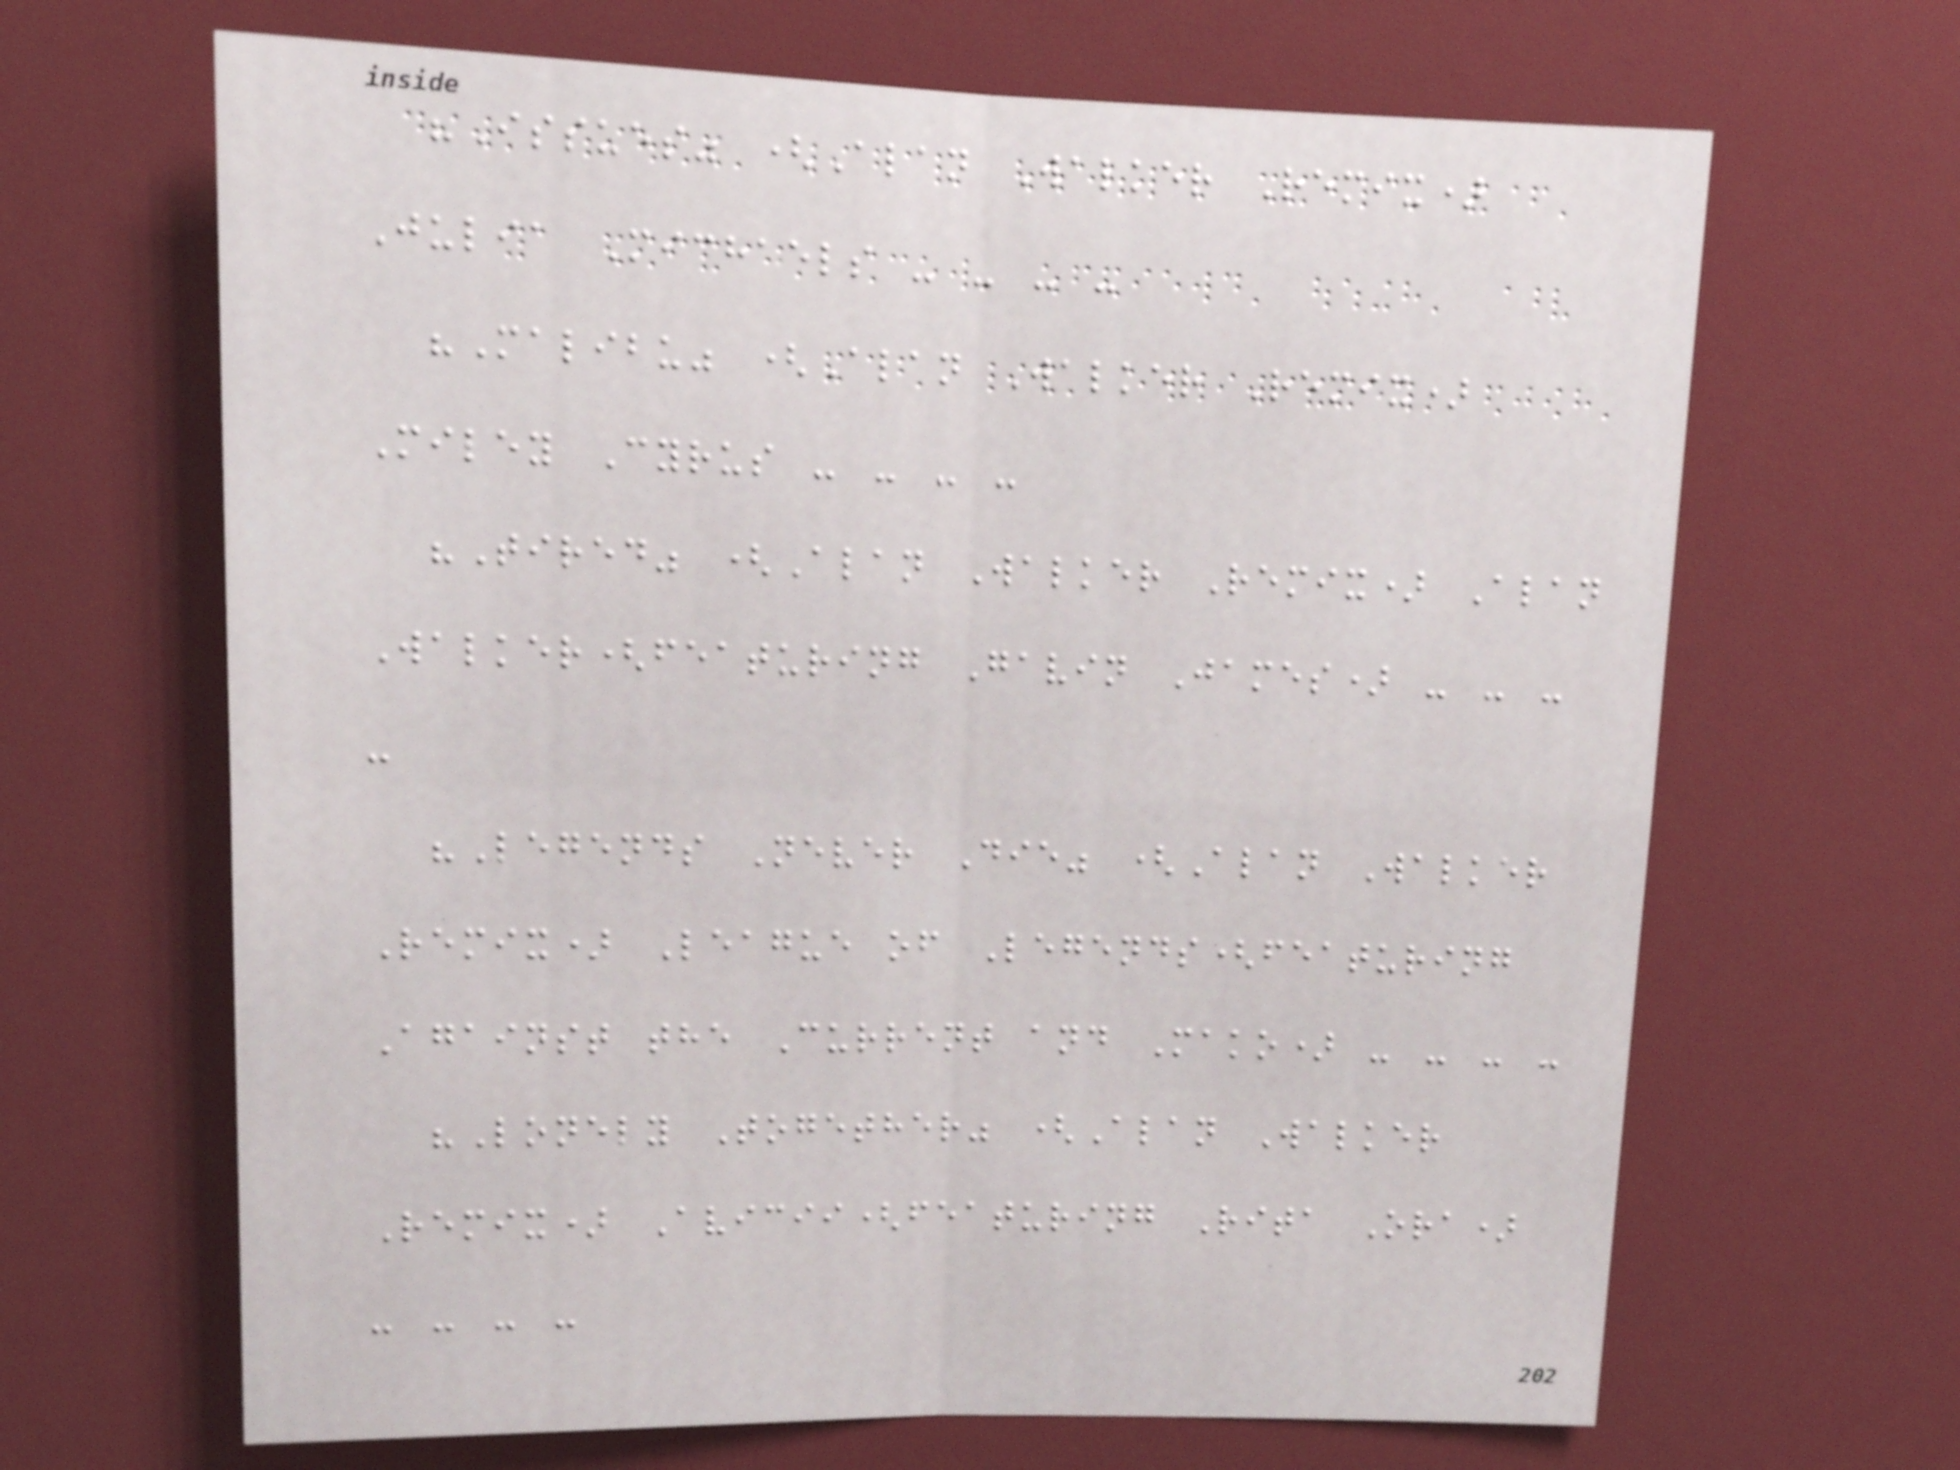"Issues" (Alan Walker Remix)
Julia Michaels - - - -
"Malibu" (Alan Walker Remix)
Miley Cyrus - - - -
"Tired" (Alan Walker Remix) Alan
Walker(featuring Gavin James) - - -
-
"Legends Never Die" (Alan Walker
Remix) League of Legends(featuring
Against the Current and Mako) - - - -
"Lonely Together" (Alan Walker
Remix) Avicii(featuring Rita Ora)
- - - -
